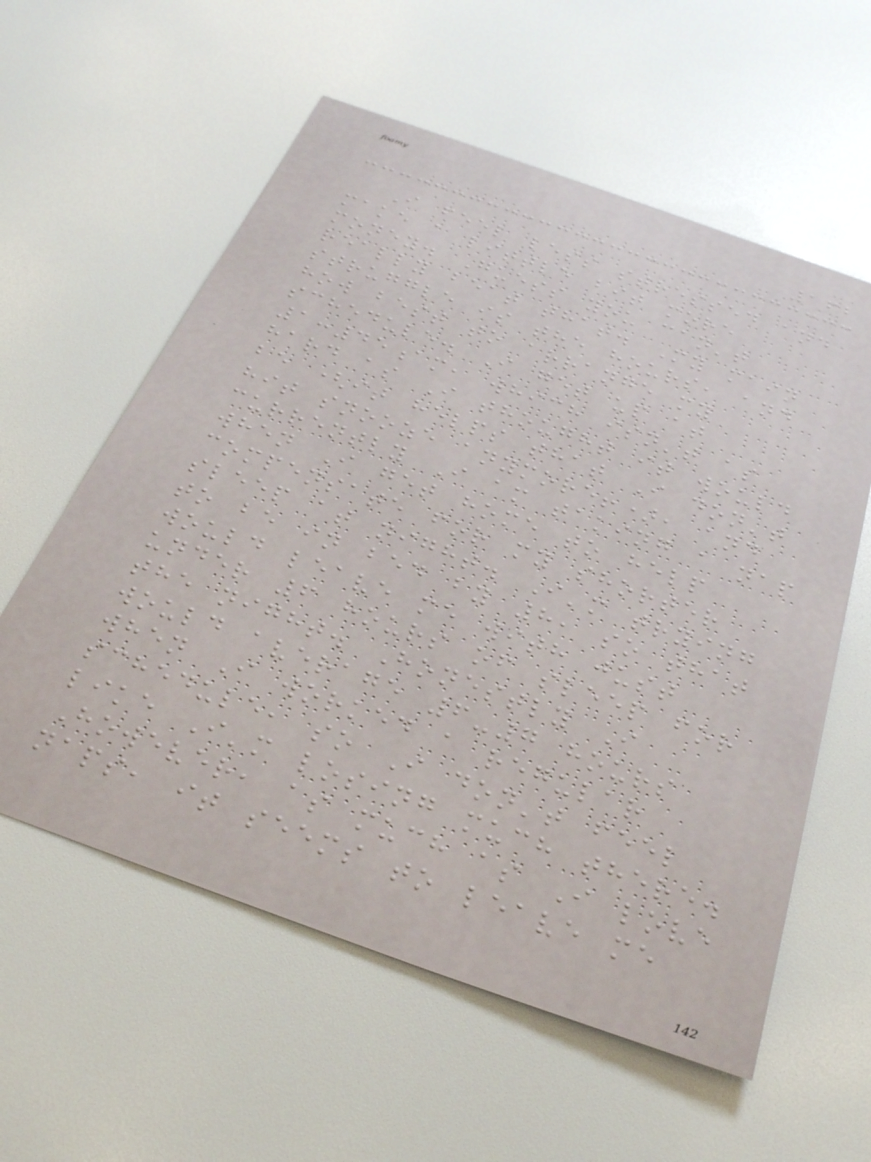162
I feel less stressed and
make a little bit more
money. Guess you can't
really beat that. My main
struggle is the hours, and
how best to arrange my
schedule. I get up at
1:45am, which isn't as
hard as I thought it would
be (it helps that I don't
hit snooze anymore!), and
currently I am taking a nap
when I get home to help
compensate for my shorter
sleep at night. I'm trying
to be in bed by 8, so that
would leave me with just
under 6 hours of sleep for
the night. Honestly I
would average 6-7 hours
when I worked a regular
schedule, so I don't feel
like I'm losing much there.
However, as much as I love
naps, it seems to leave me
